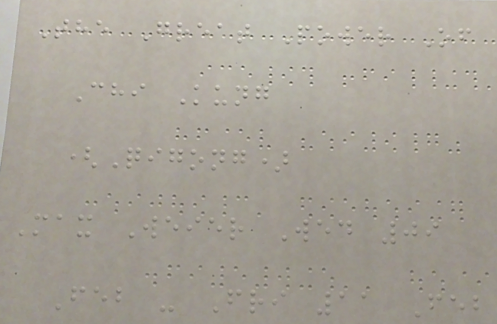The Great Power Of
Chi Kung
(Qigong)
Max Weier Wed 09
Feb - Fri 11 Feb
